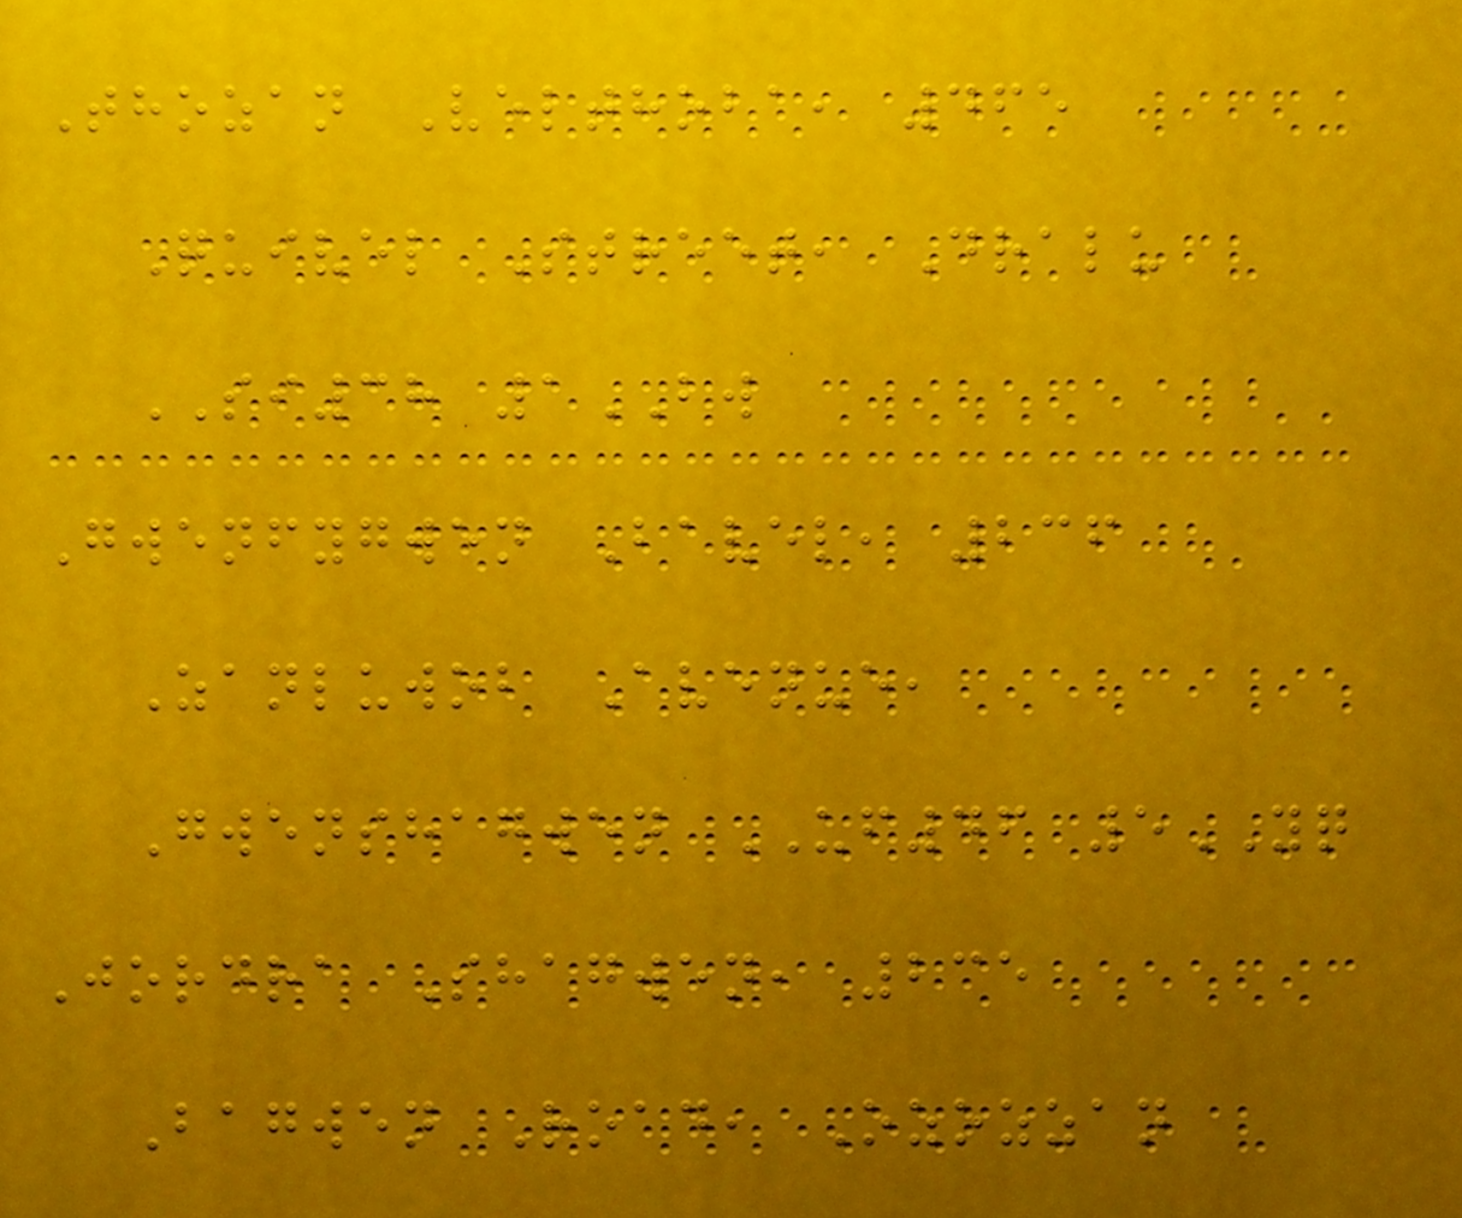Thozan Velthoba, 465
Quivel Street, Dralu
SI38 1BW
Gwenfygwen Bavel, 236
Zanluwob Avenue,
Gwenshagwen UF46 5YQ
Jordra Shagwen, 235
Bagwen Road, Ozozzan
